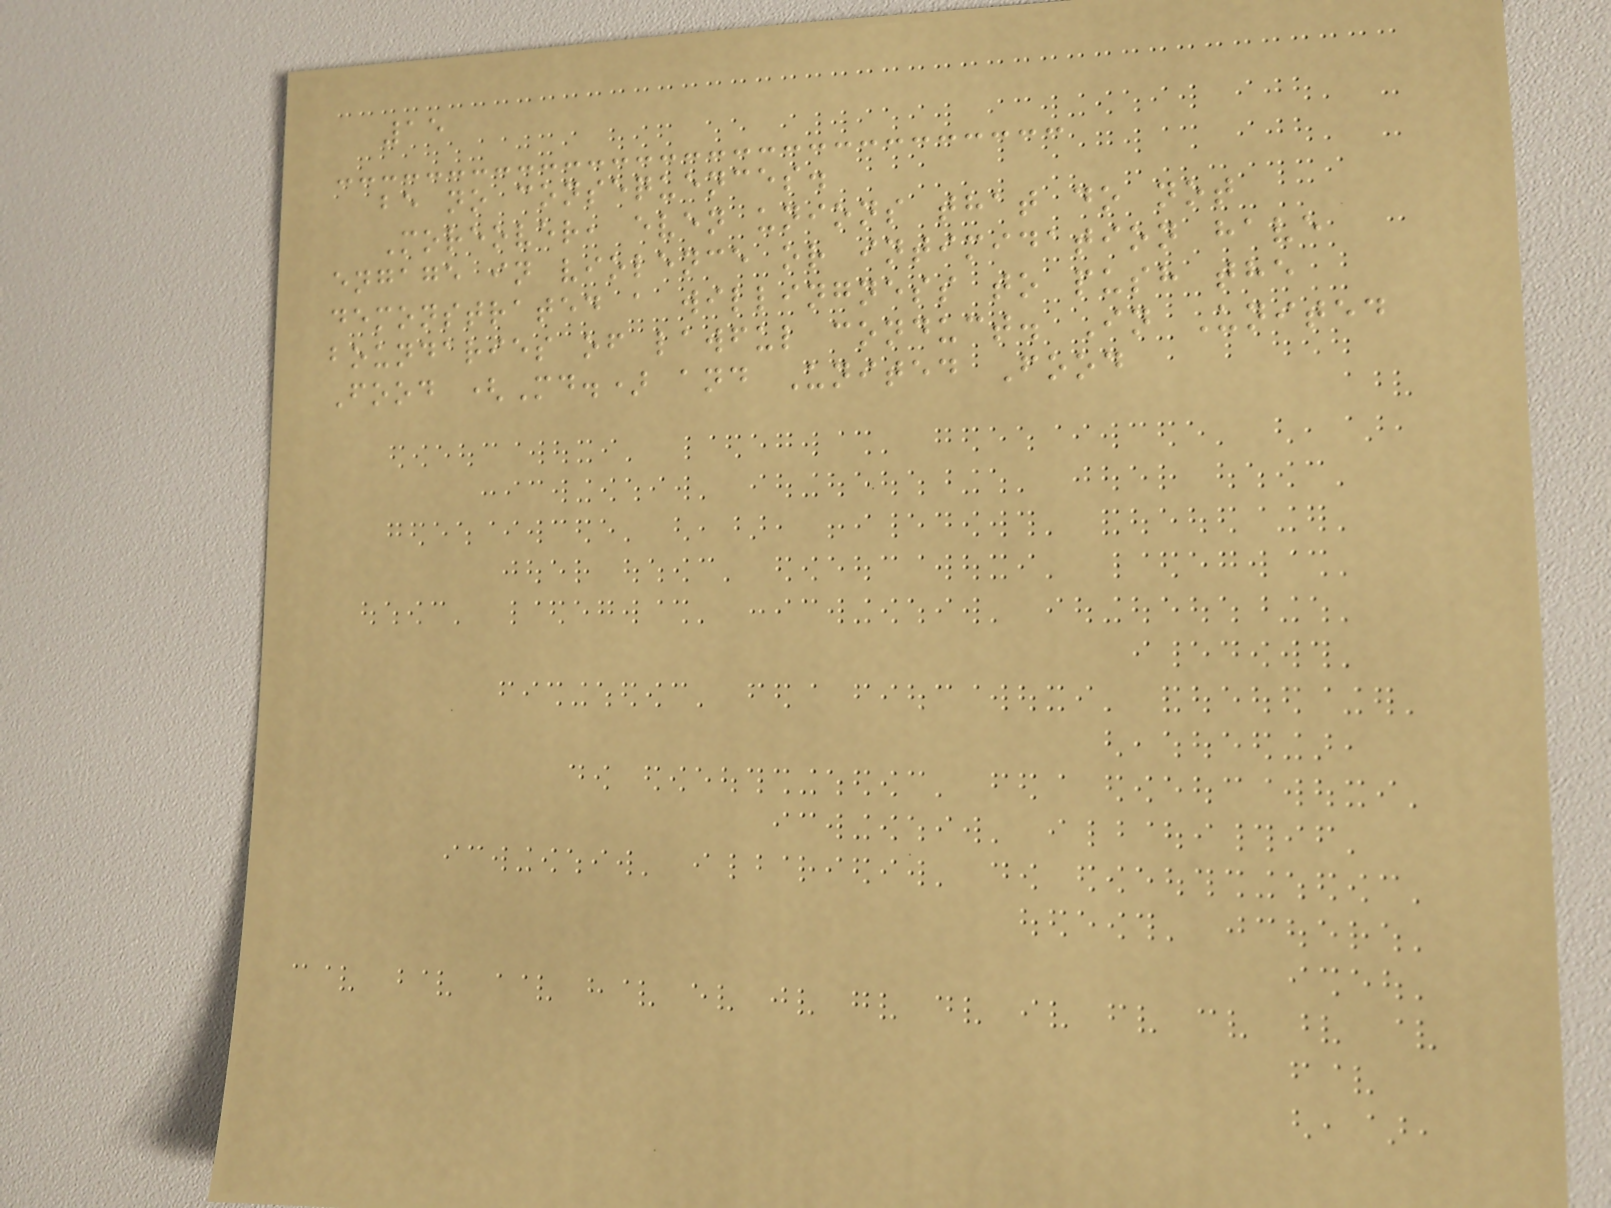15
be no consequences.
Moreover, even unions that do not
engage in violence or intimidation have
demonstrated a willingness to push the
boundaries of lawful conduct. In United
Food (Md.) and United Food
